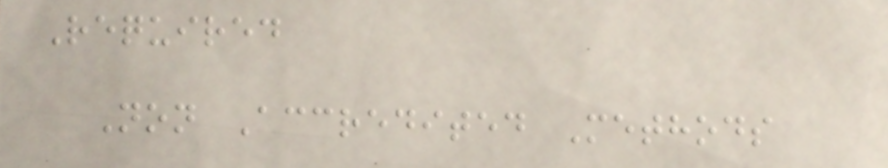Required
Non Accredited Methods
